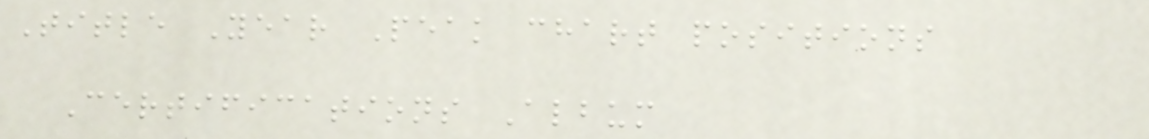Title Year Peak chart positions
Certifications Album
